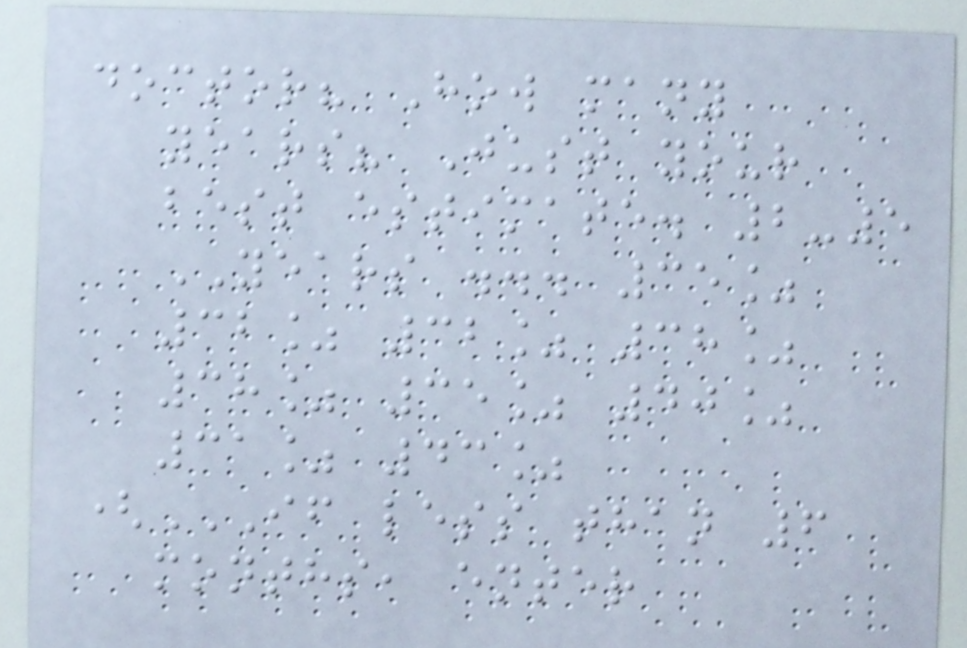doctor? How many
years? Just your
best estimate. 2-5
YEARS ... 35%
32% 32% 38%
38% 35% 40%
31% 43%
(IF LESS THAN 6
MONTHS, ENTER
